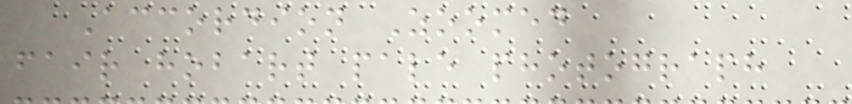Accordion Zoomed
fair hobart pale photograph
